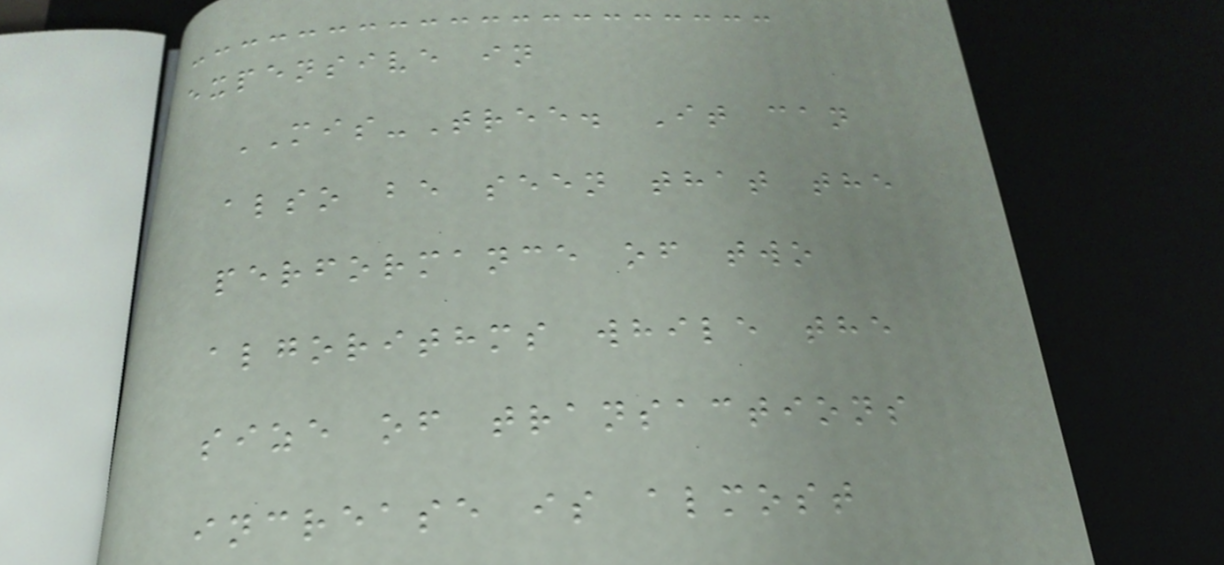expensive in
MIS-Tree. It can
also be seen that the
performance of two
algorithms while the
size of transactions
increase is almost
